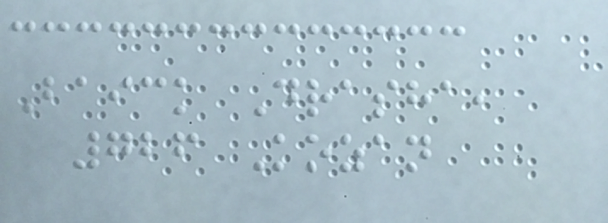Baick Drasha,
726 Kozan
